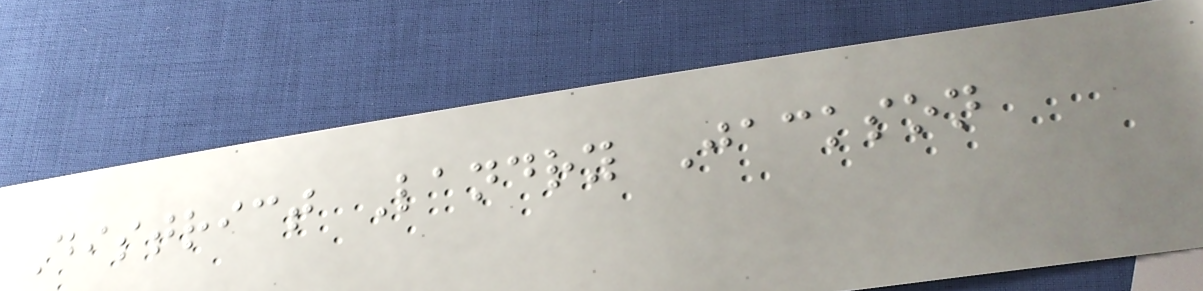District Landry Jackson
